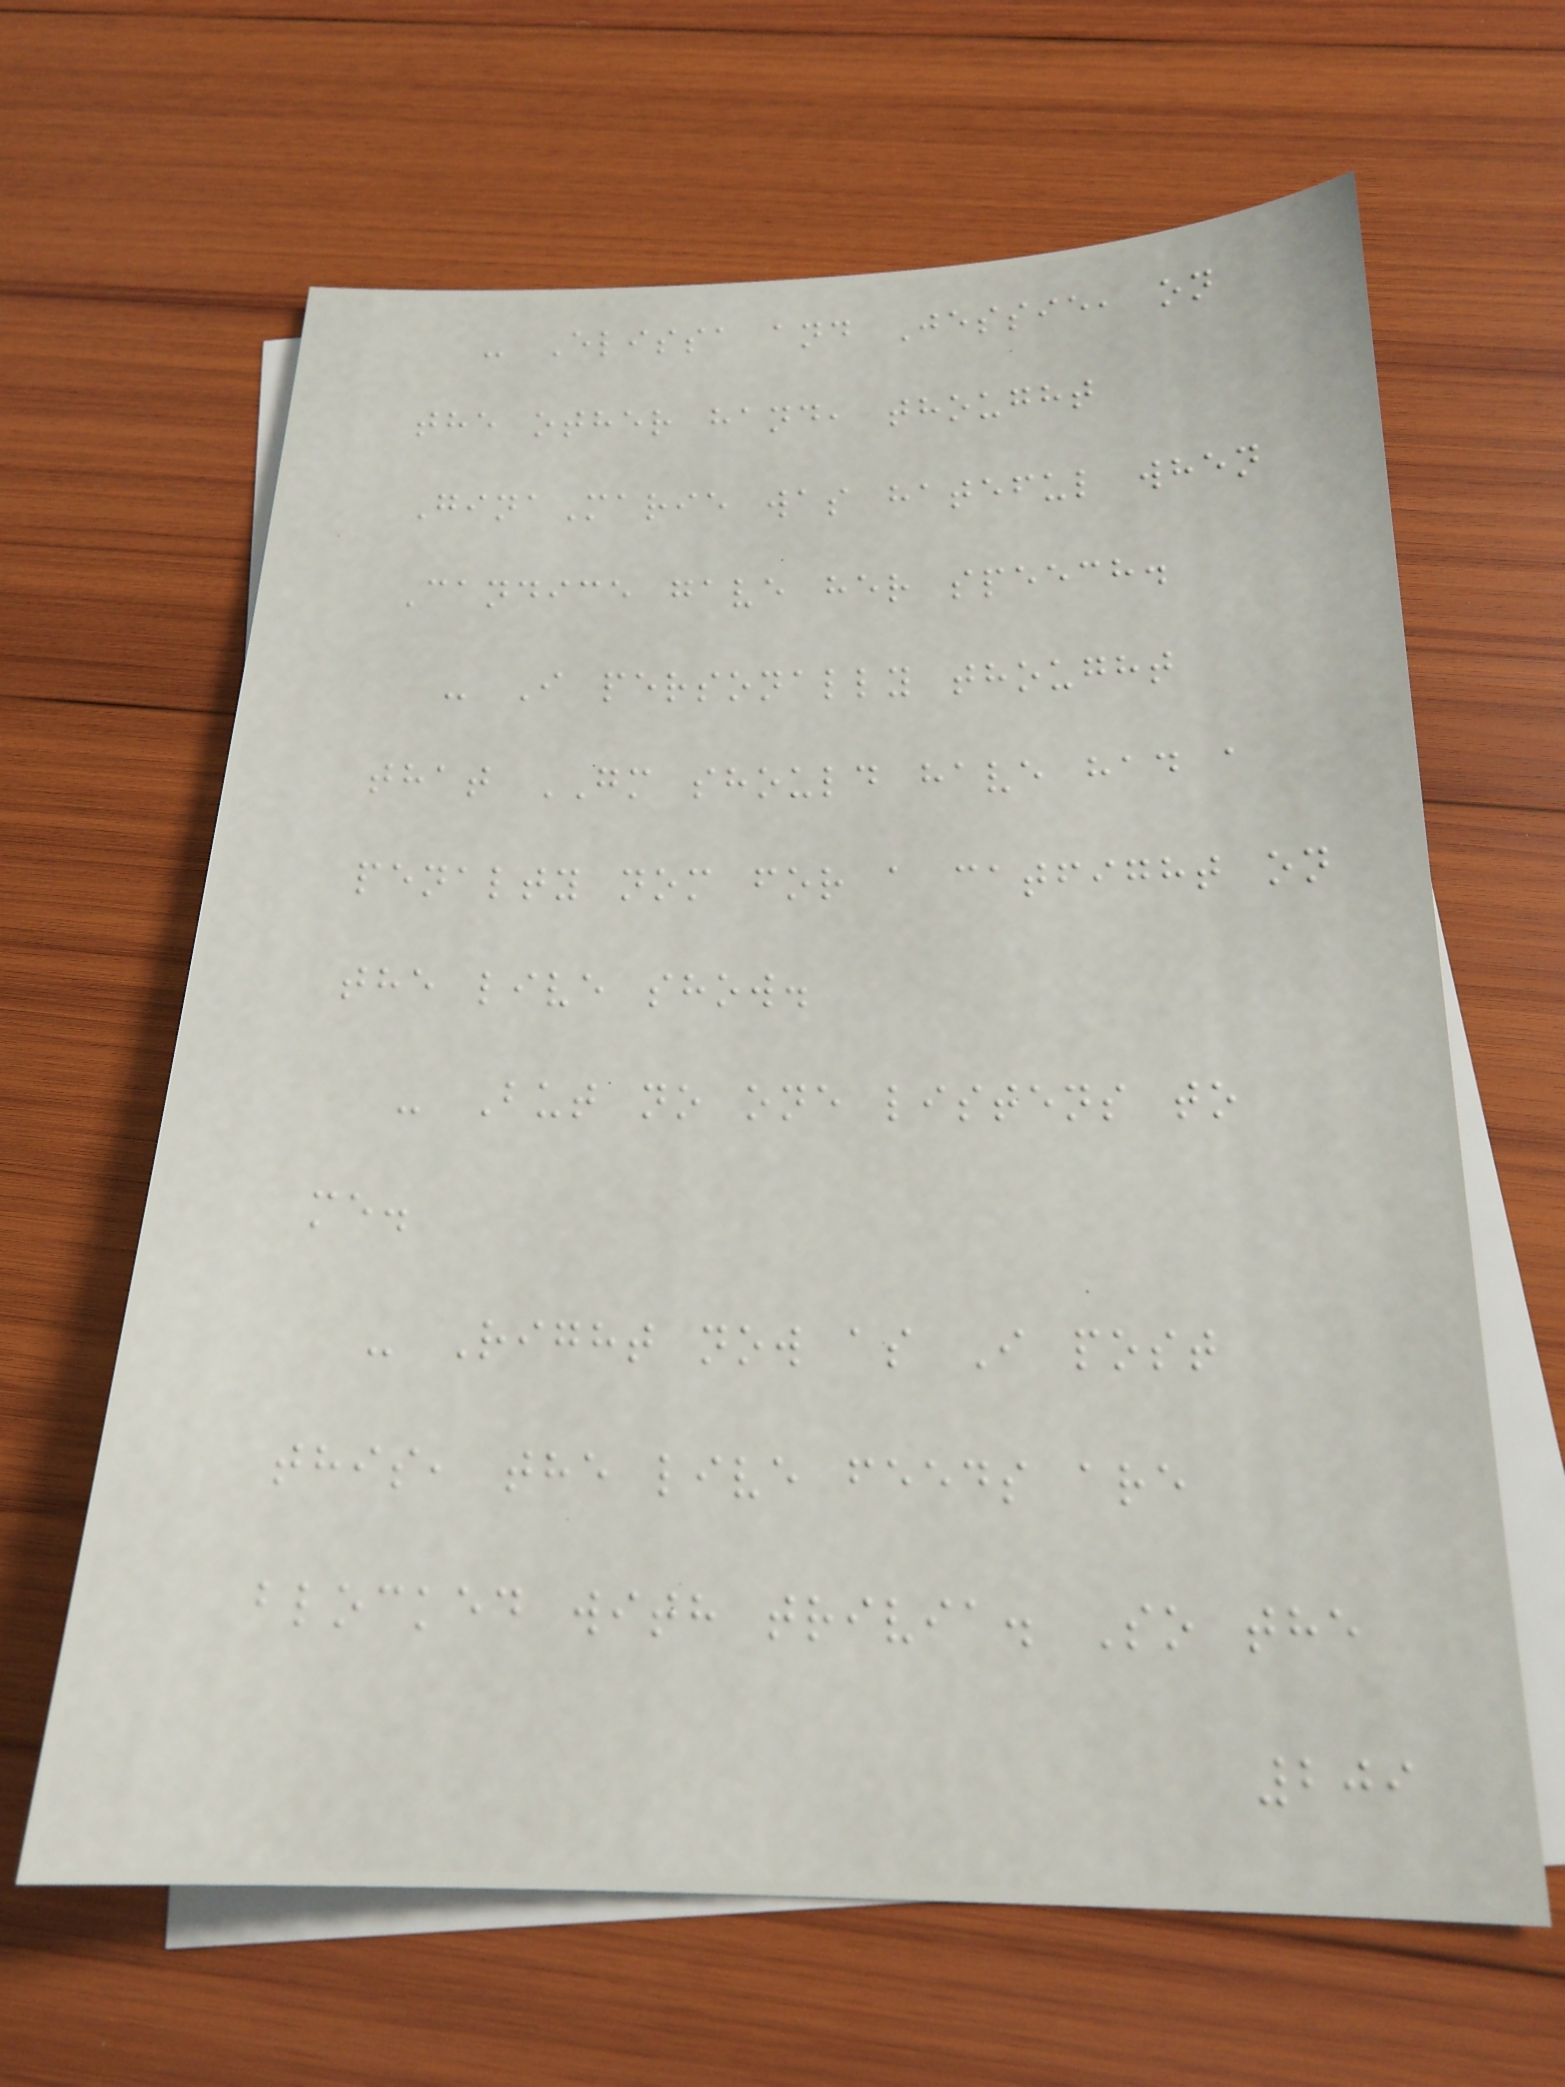- Elissa and Jessie, on
the other hand, thought
GinaMarie was hateful when
Candice gave her speech.
- I personally thought
that GM should have had a
penalty nom for a catfight on
the live show.
- But no one listens to
me.
- Right now as I post
this, the live feeds are
blocked with trivia. So the
209
